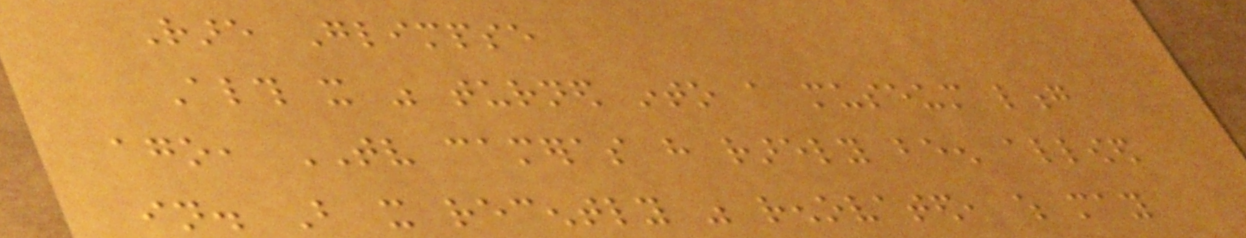Rare Glimpse
Although it was turned into a museum long
ago, TV cameras have rarely been allowed
in. But it recently was renovated, which may
